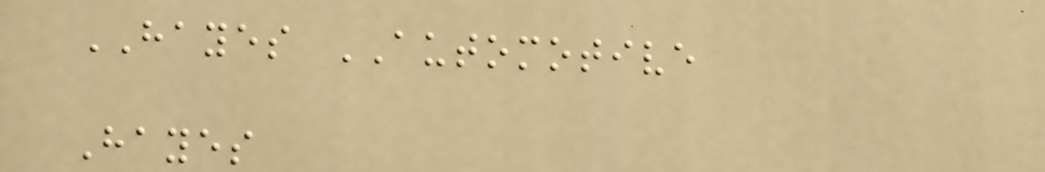HAYES AUTOMOTIVE
Hayes
